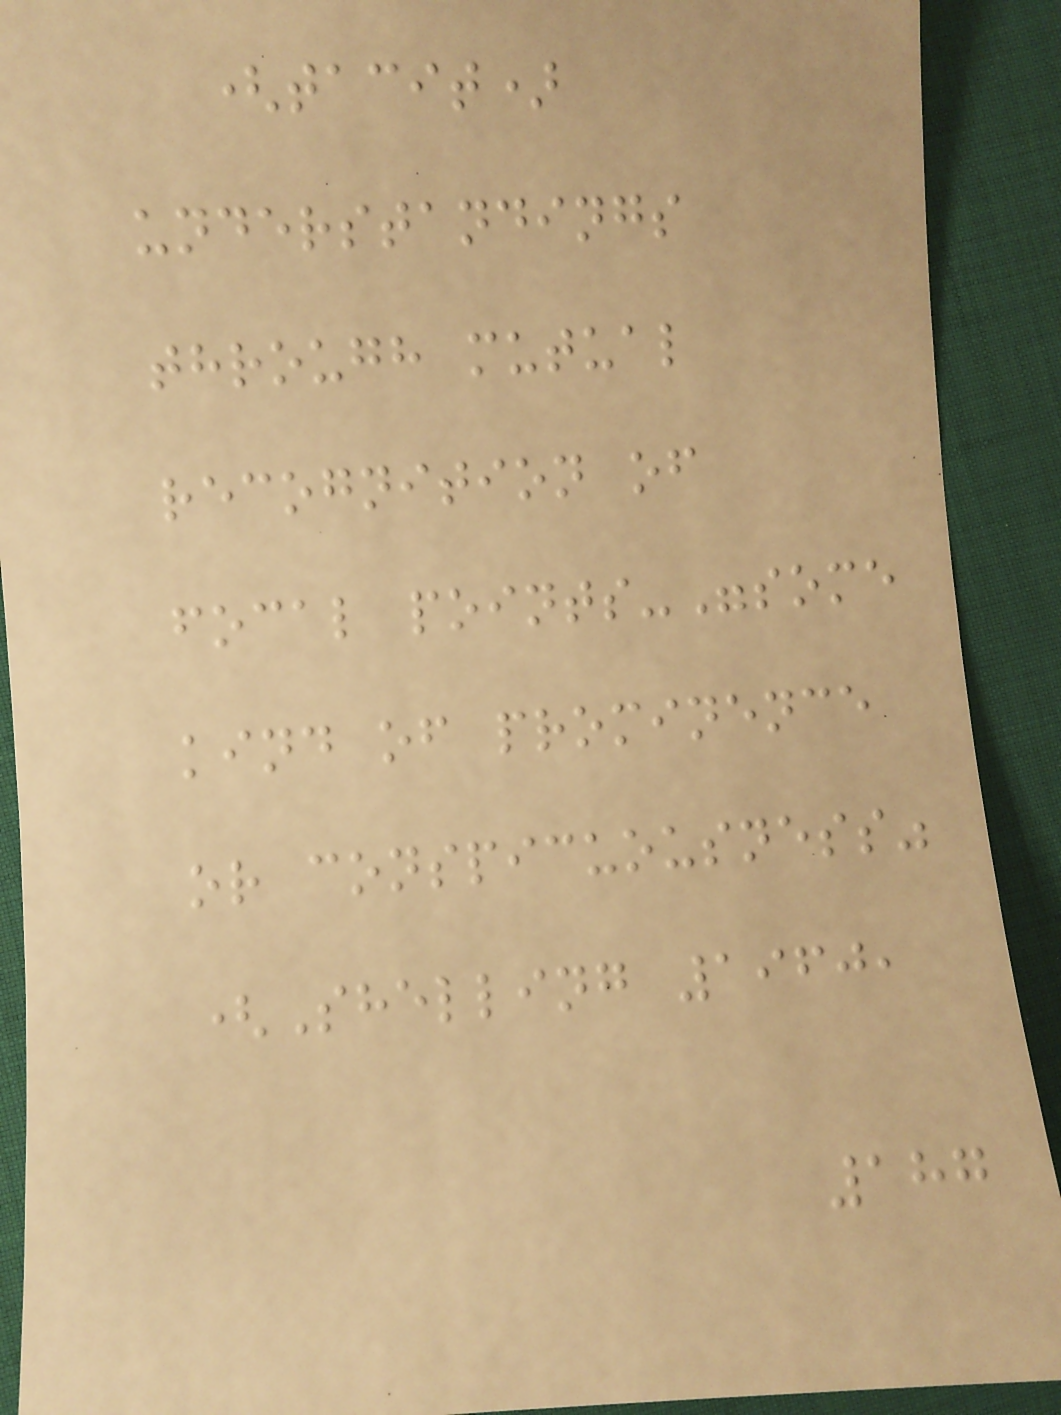(tacit)
understandings
through mutual
recognition of
focal points-"some
kind of prominence
or conspicuousness"
(Shelling 1960,
187
